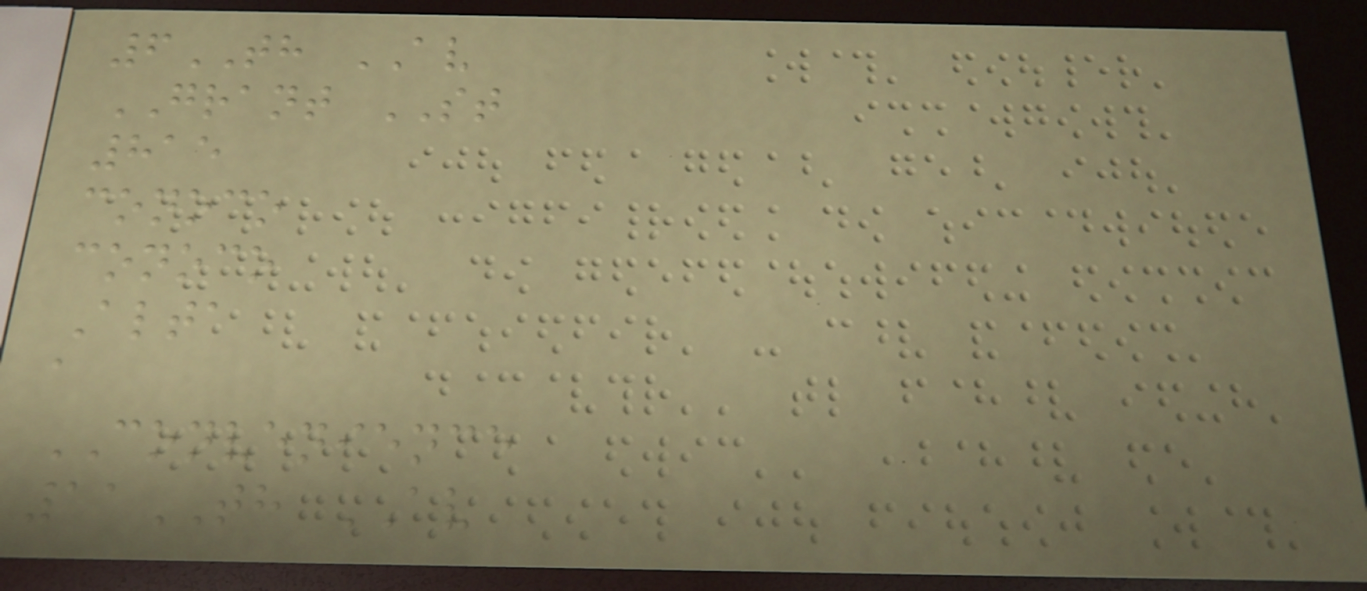6TH AV
GRANT ST
815
conoco
conoco
Alta
a
CONVENIENCE
11TH AV
